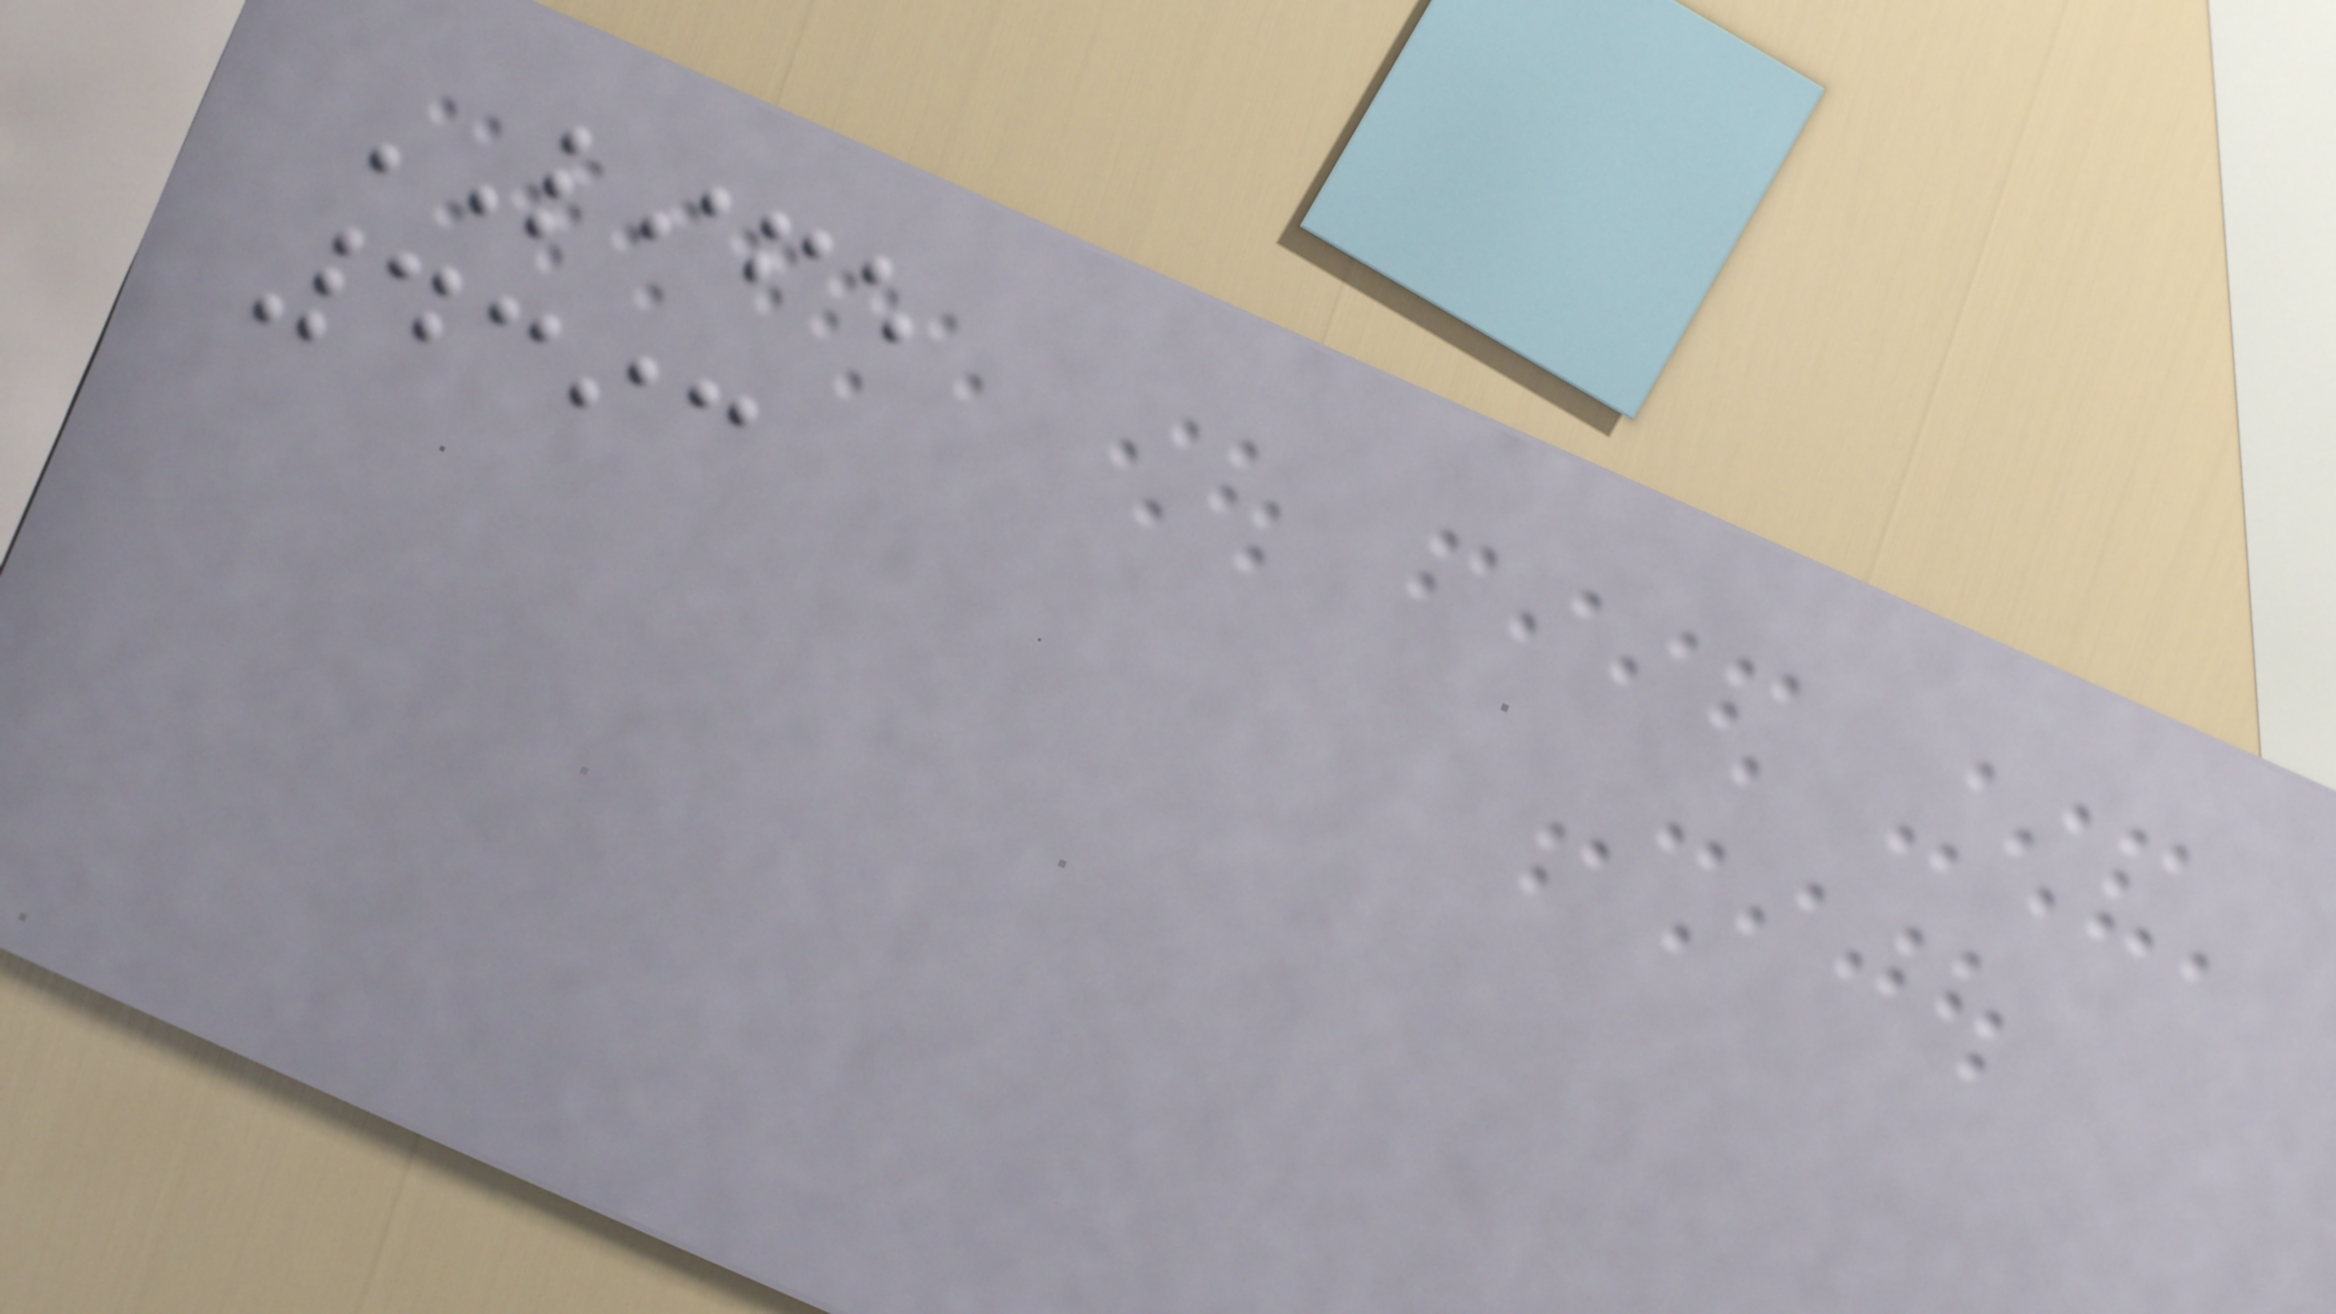LIFE
4393
